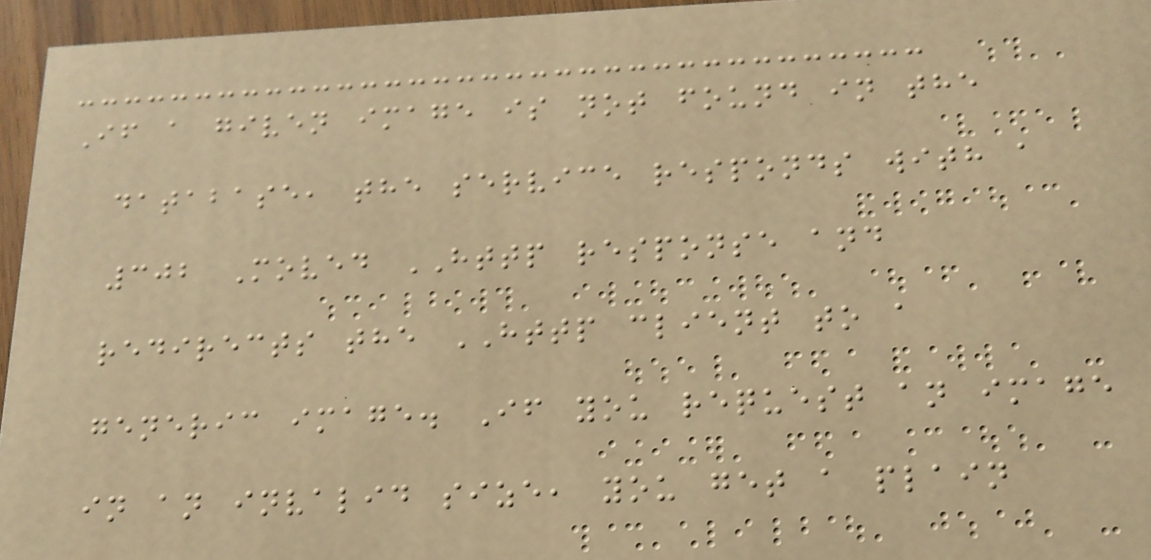If a given image is not found in the
database, the service responds with a
302 Moved HTTP response and
redirects the HTTP client to a
generic image. If you request an image
in an invalid size, you get a plain
